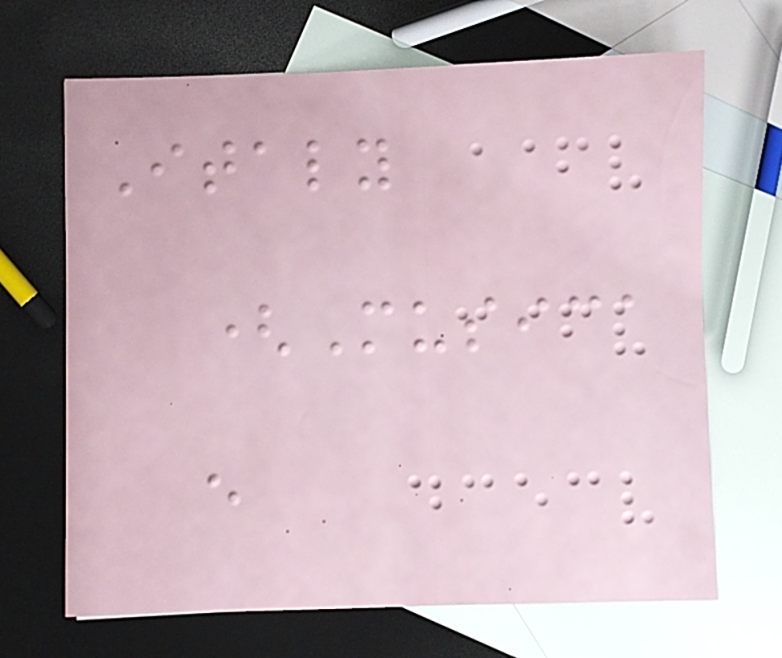Italy
(Musica
e
